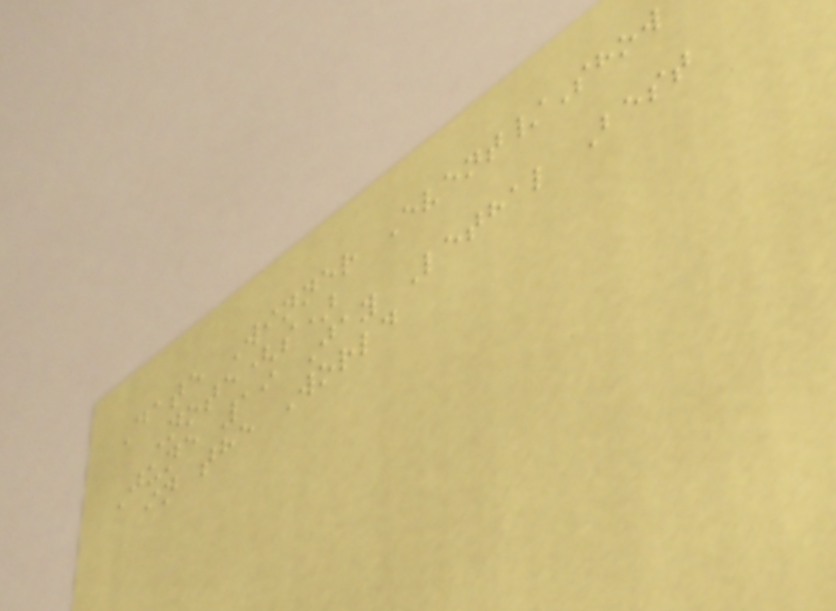Date Winner Event/Show
Note(s)
June 19 Jay Lethal Best
in the World
